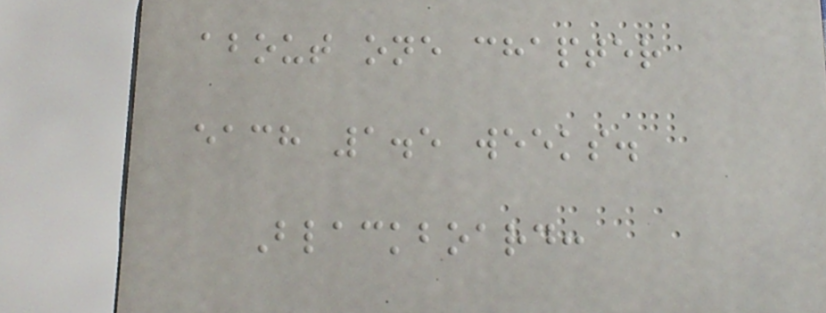about one chapter
each 1.5 weeks.
Blackboard:
